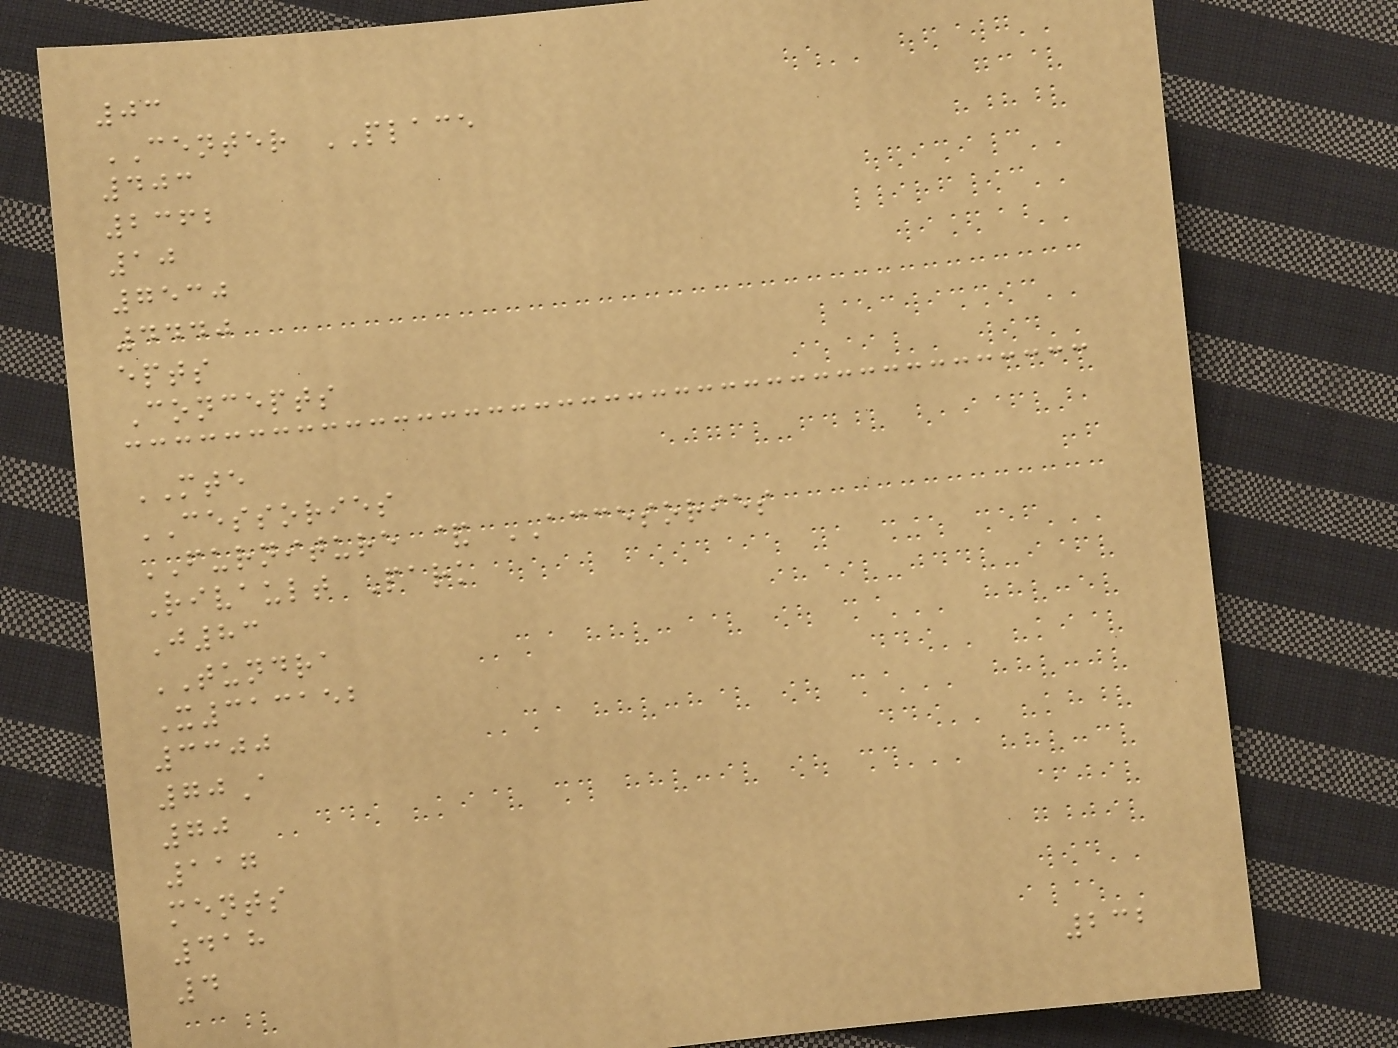03
CENTER PLACE
403
2362
10
7530
4440
epts
Concepts
MTE
CESSORIES
FURNITURE & ACCESORIES
Rivault Park
J83
TUNDRA
X313152
3300
70A
70
117
ments
418
4
232
